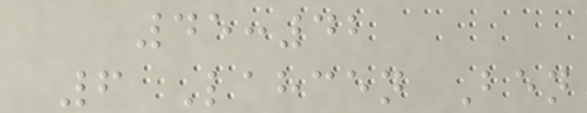45:42
6 Lahcen Ben
